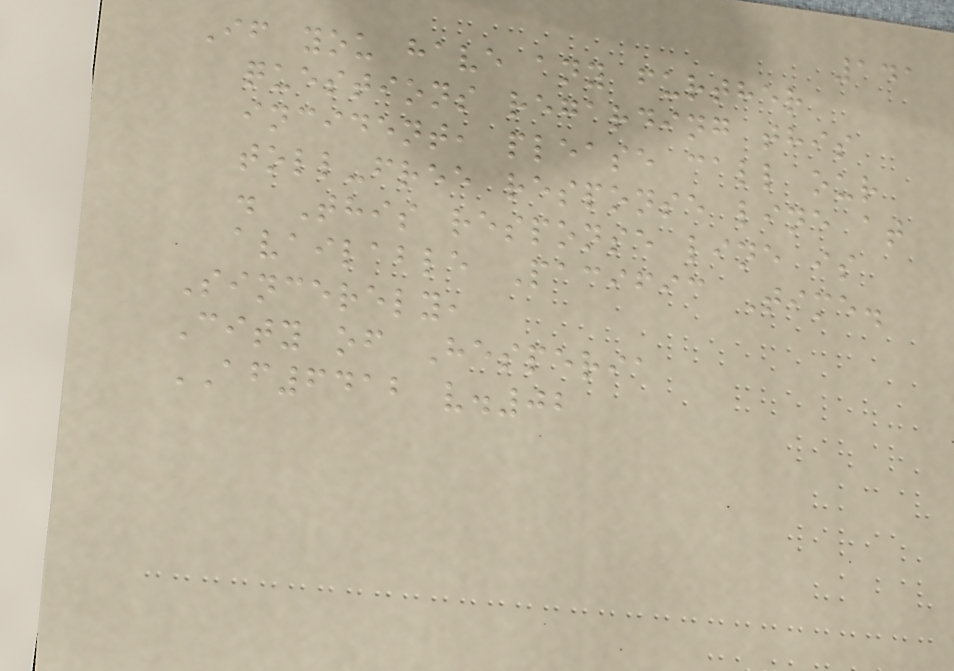141
If you have any further
questions regarding this
incident, please call our
toll-free response line at
. This response line is
available Pacific Time.
Sincerely,
City of Hesperia
AF6412 v.02
